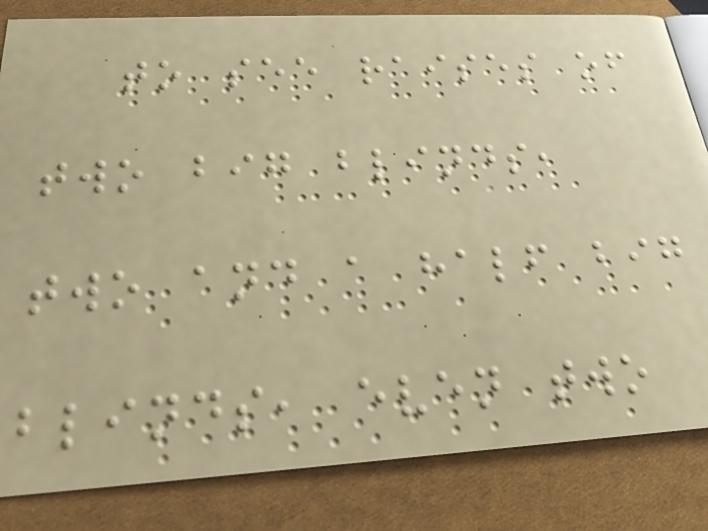to see raises of
two big blinds,
two and a half big
blinds, even two
